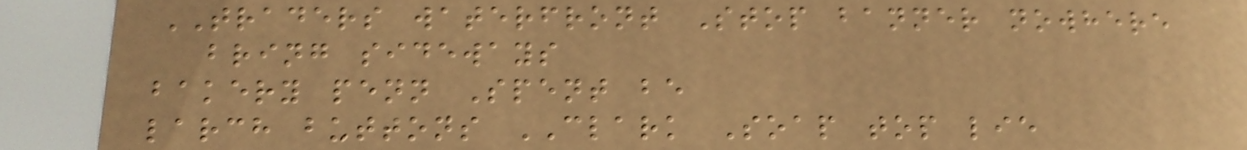TRADERS waterfront Stop banner nowhere
bring sideways
bakery penn Spent be
larch buttons CLARK Soap top lie
